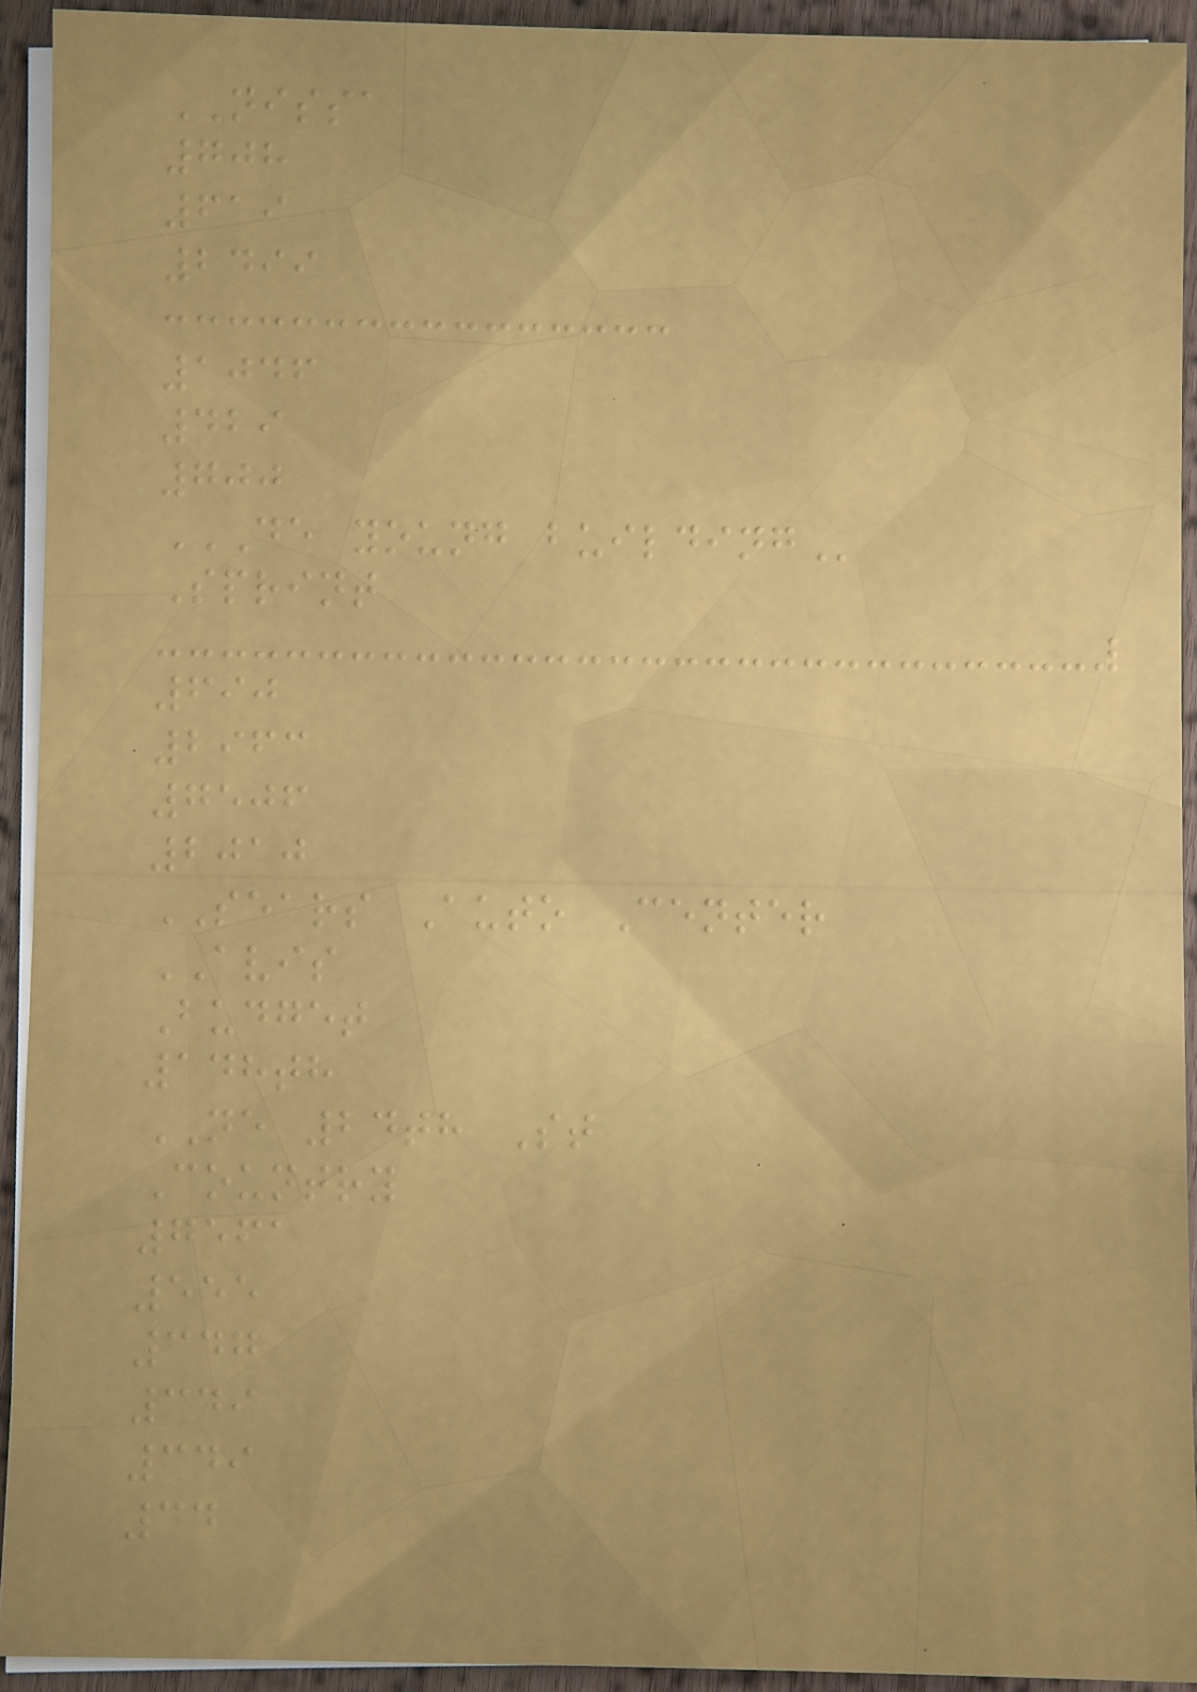NISSA
708
619
2499
1046
429
700
DE YOUNG BUILDING
Sprint
690
2963
7506
2010
SEARS Auto Center
AVIS
Budget
148th
NE 24th St
Country
7561
555
347
349
349
34
